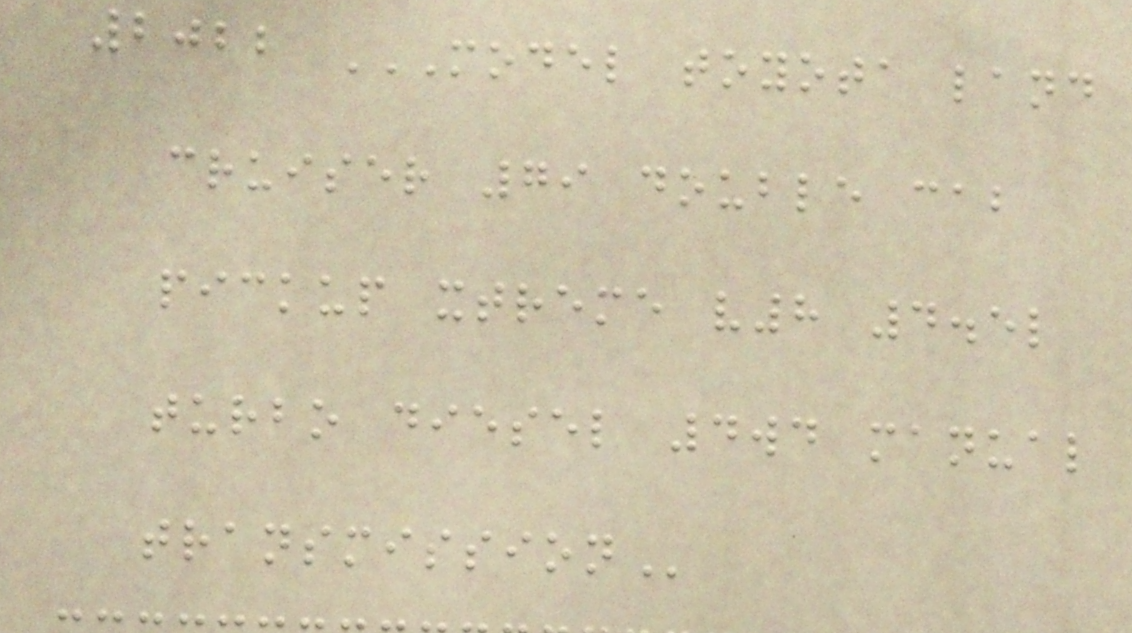2022 MODEL TOYOTA LAND
CRUISER 79 DOUBLE CAB
PICKUP XTREME V8 4.5L
TURBO DIESEL 4WD MANUAL
TRANSMISSION
